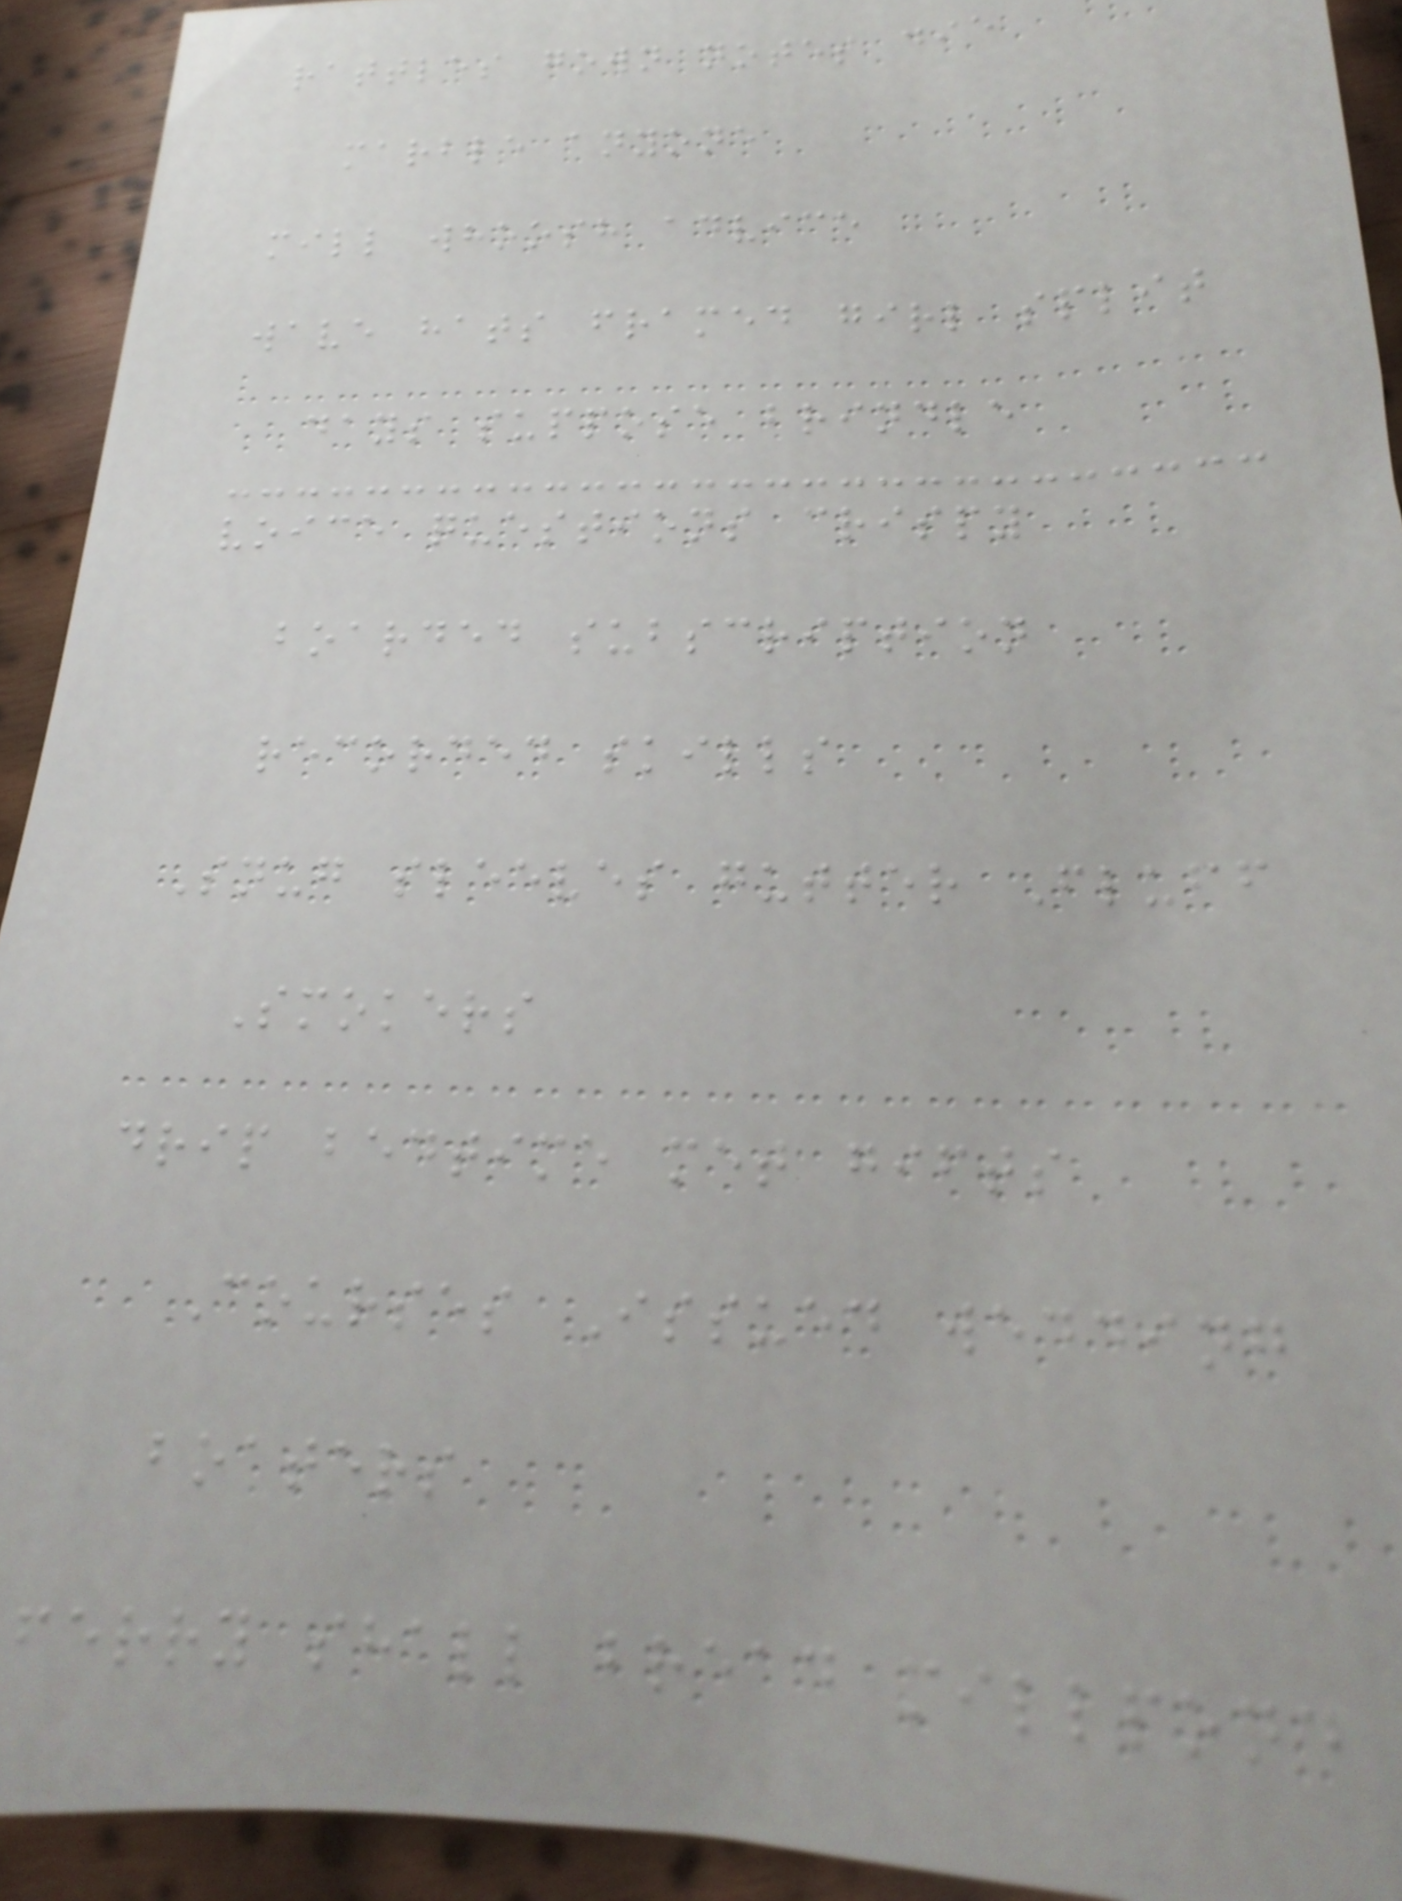rattles gown notes die
marble anyone
mill whoosh advice
wave hats framed girl split
days suppose brindle
voice questions crispy
boarded subscription
recorded skills
Snug sleeves gutter Fluff
Smokers
drip bedtime met gifts
Courses Issued wedding
boaters
ferry shall bread millpond
